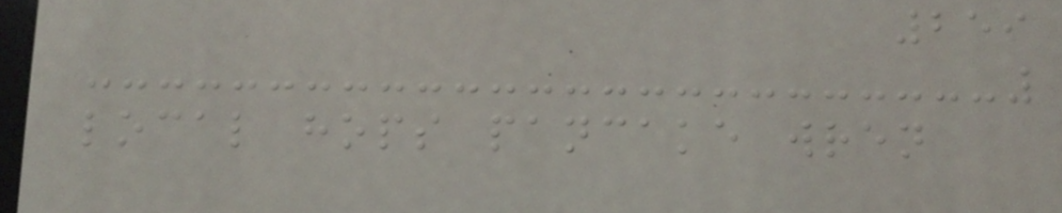259
local hops pancake wren
